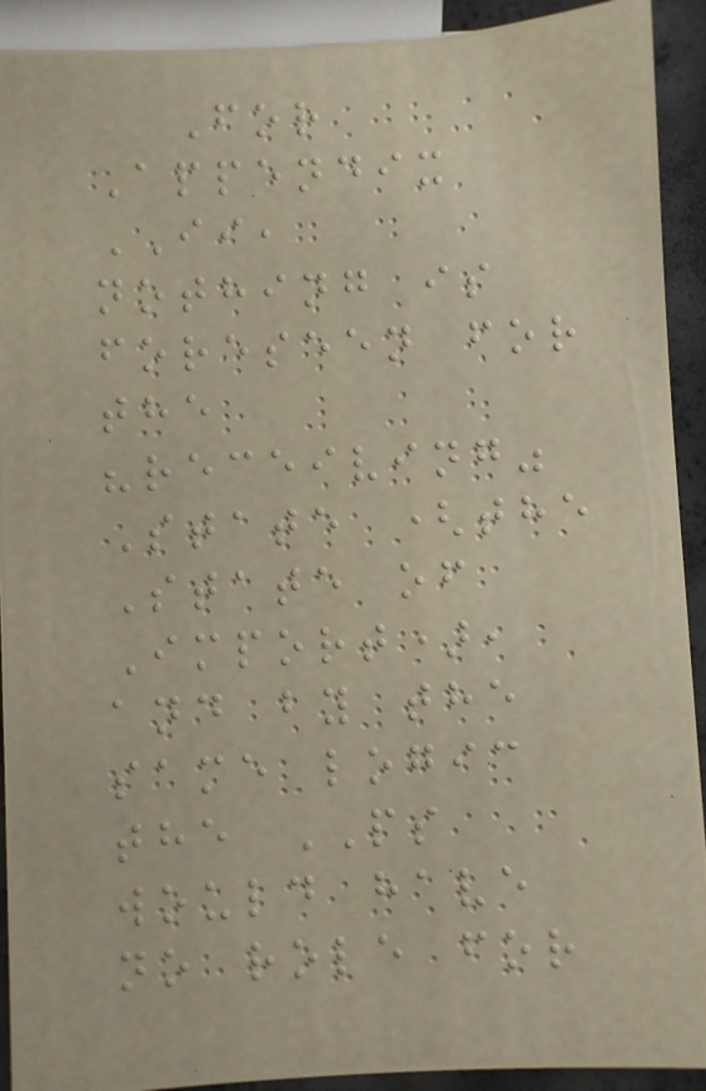For
Appendix
II,
nothing is
foreseen for
the
"receiving"
State (the
State of
Import),
and by the
same logic
the PS
would have
no role for
